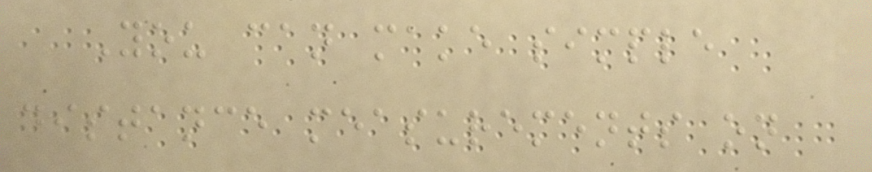You can make simple
distance measurements on
